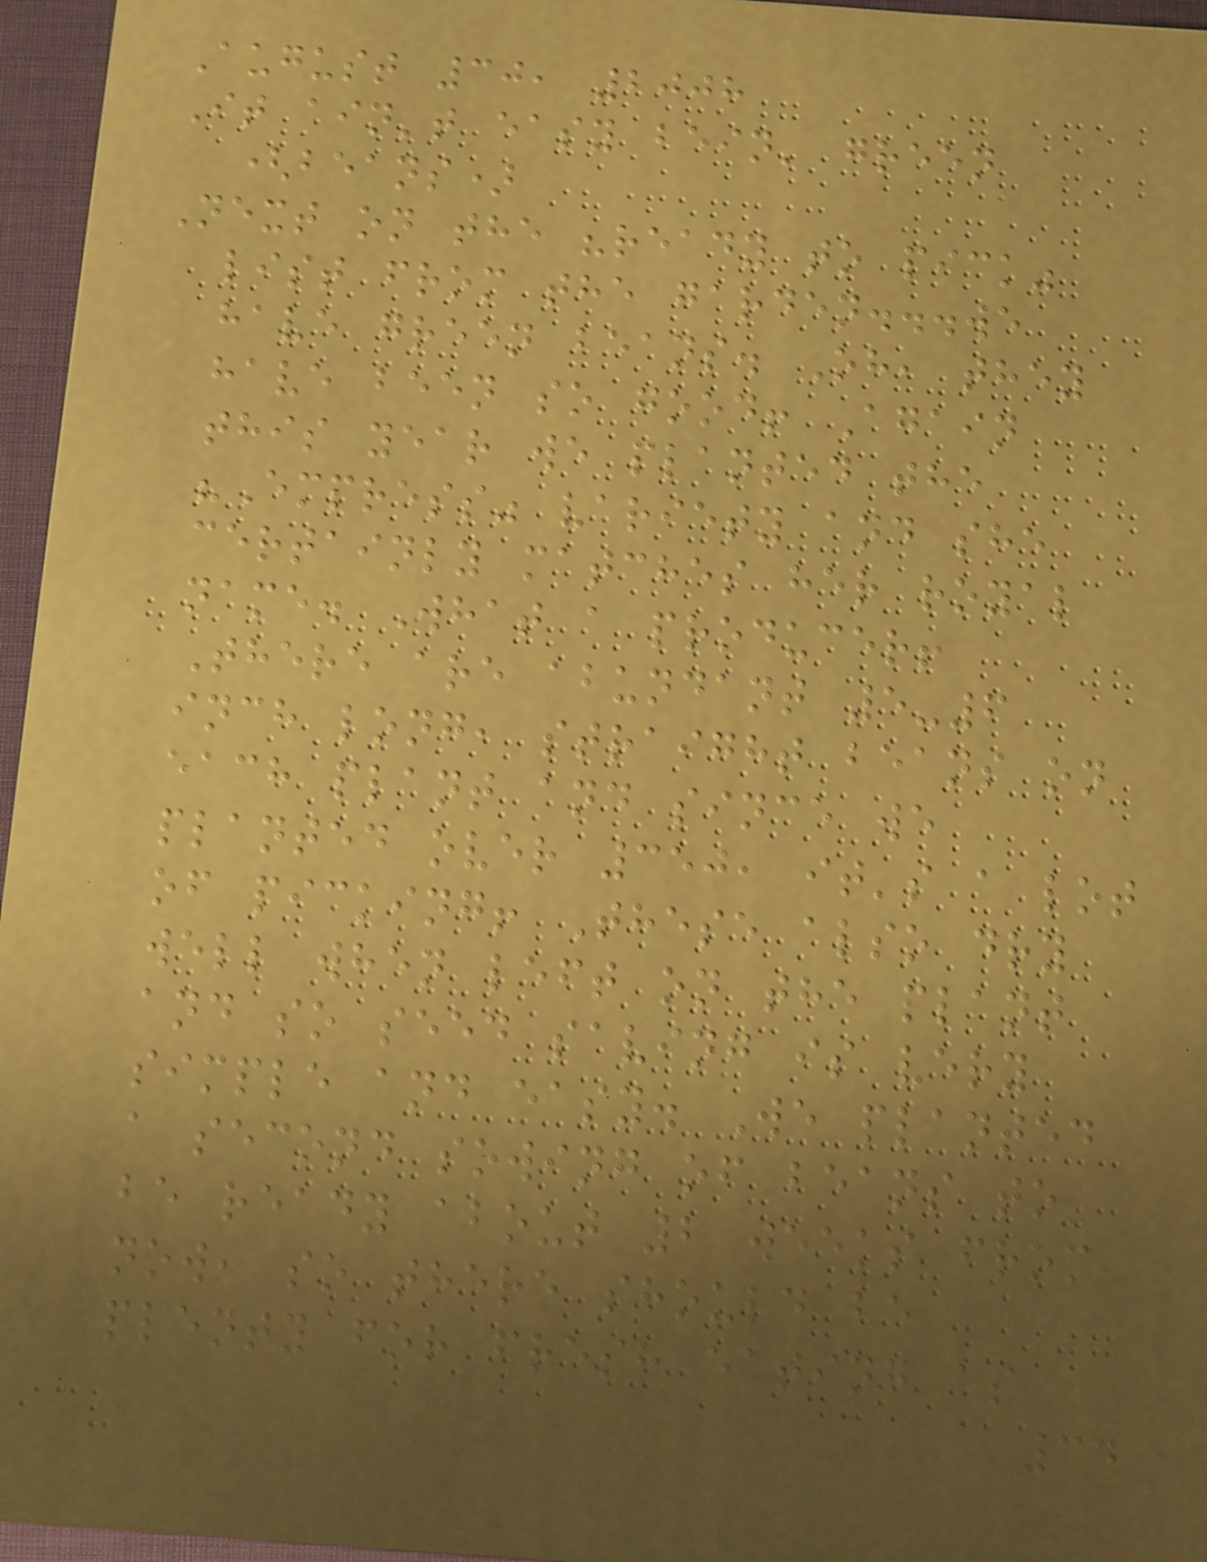August 30, 2008
It ain't easy bein' green
(beans)
Next on the "ready to pick"
list from the garden...we
have green beans. Oh, they
have been so good! Again
this year we planted the
"Empress" variety and she
certainly matches her royal
name. What a producer!
There are abundant 5-6
inch long, straight beans on
each plant and since we
planted over 350, it's a lot
of picking! These also dry
well when left on the plant
and so seed saving is very
simple and easy. We planted
a second sowing of beans to
be ready about 2 weeks from
now, so there should be
plenty for fresh eating as
34
